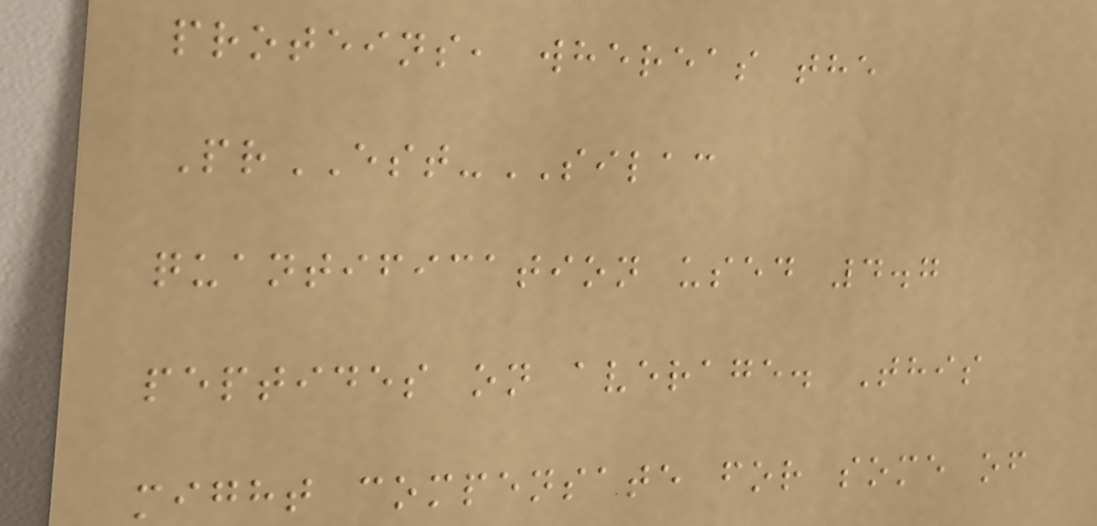proteins, whereas the
PrEST-SILAC
quantification used 4.7
peptides on average. This
might compensate for some of
